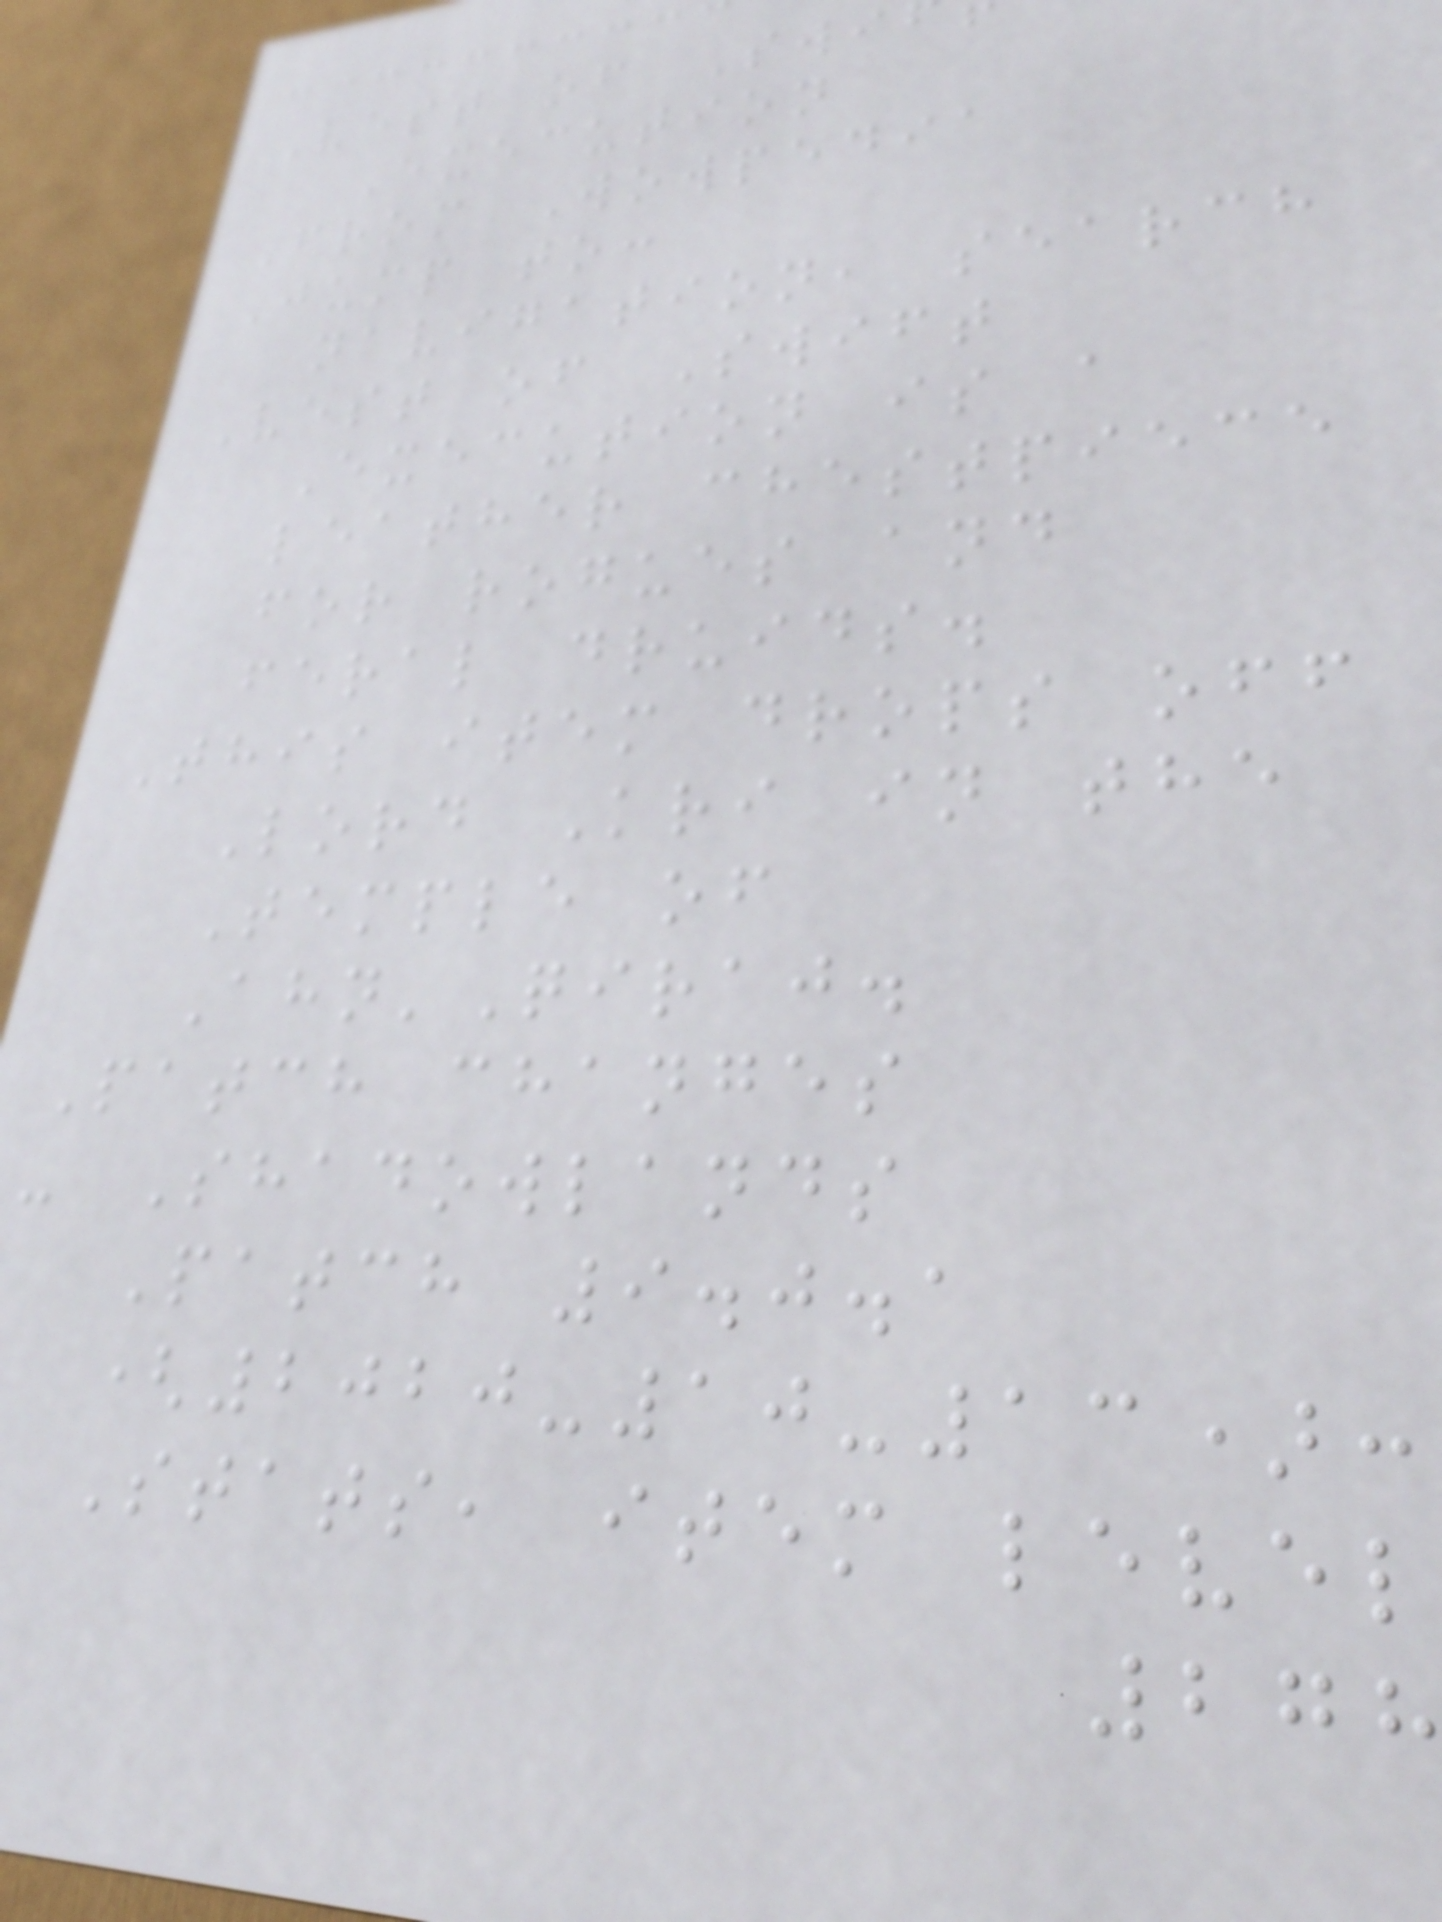Vest of Swi
Execution
From Wowpedia
Jump to:
navigation, search
Vest of Swift
Execution is a
leather chestpiece
for rogues and
feral druids.
This item drops off
Lord Kri in the
Temple of
Ahn'Qiraj.
Patch changes
- Shadowlands
Patch 9.0.1
(2020-10-13):
Stats, item level
278
